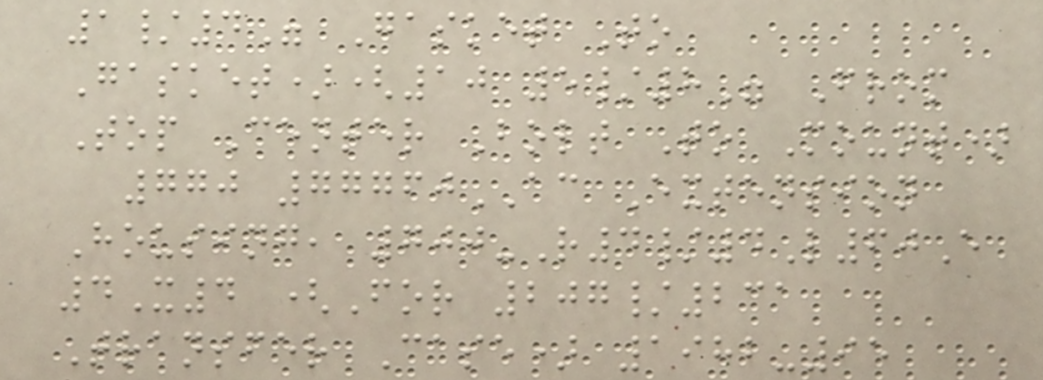1/4" Gasket To
Gasket)(10 5/8" From
Top Center Bolt To Mount)
770 77760AC Extension
Housing, 700-R4/4L60E
4X4 (For 207/231
Transfer Case) 1982-95
